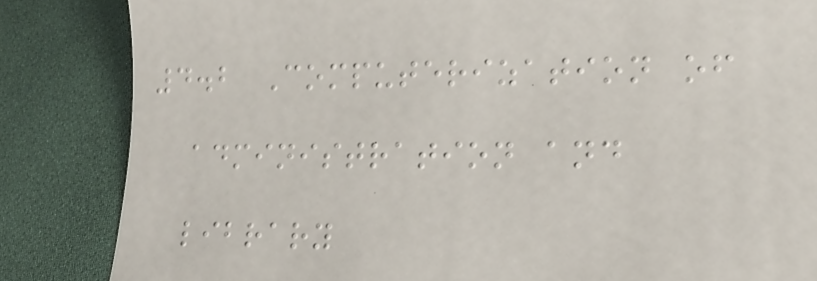4.2 Computerization of
administration and
library
